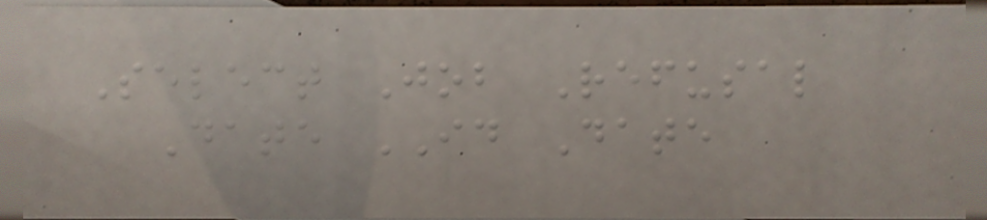Select Job Refusal
Date ID Date
